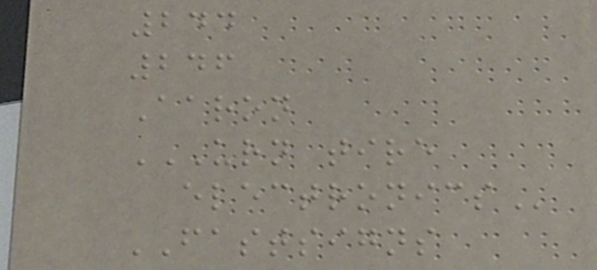244
246
Aaron
URN TIRE
ELECTRONICS
FASTSIGNS
